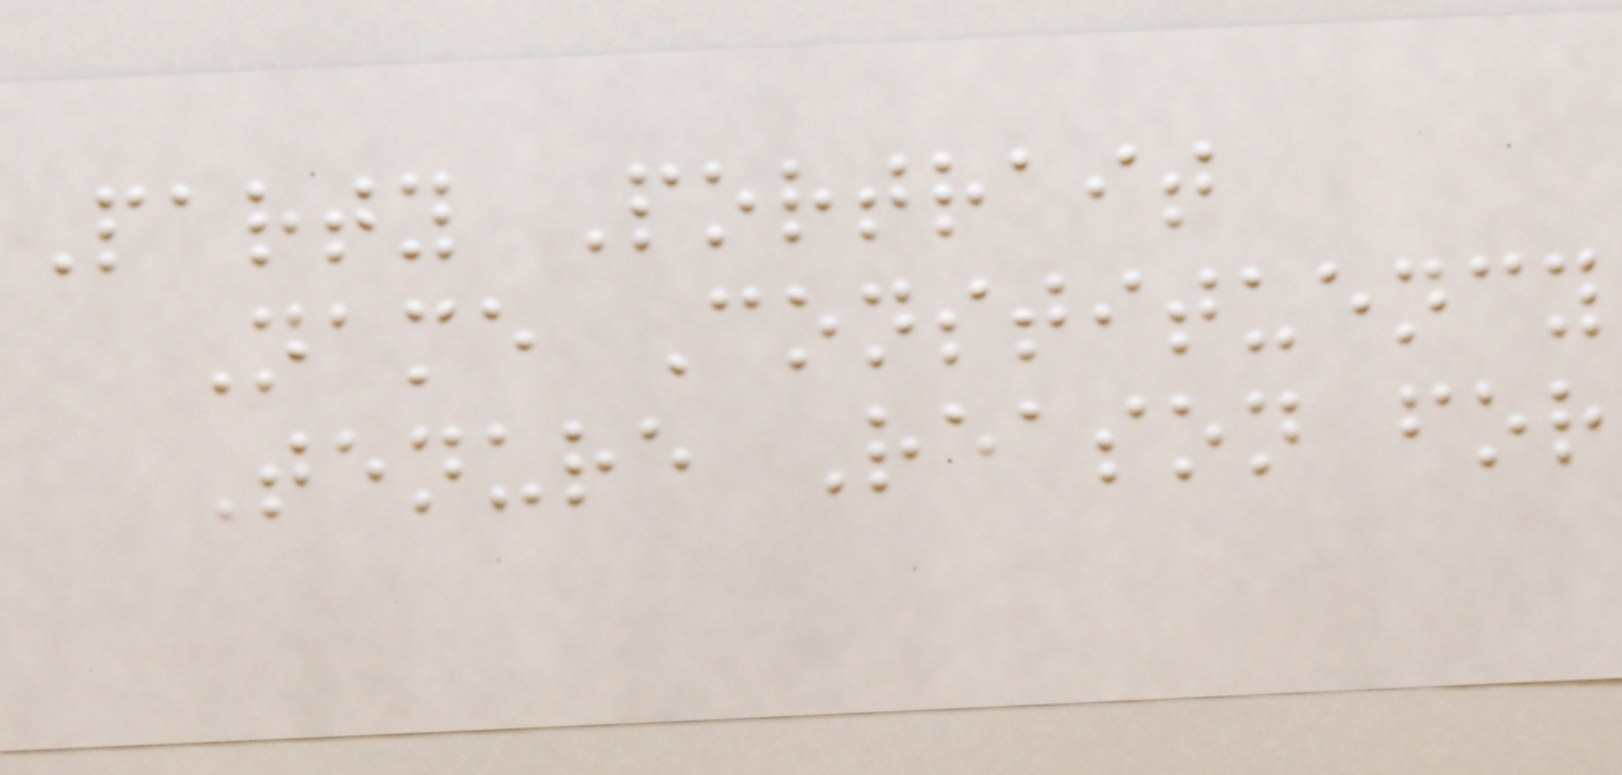Party Portrait
Name Constituency
Tenure Reason for
